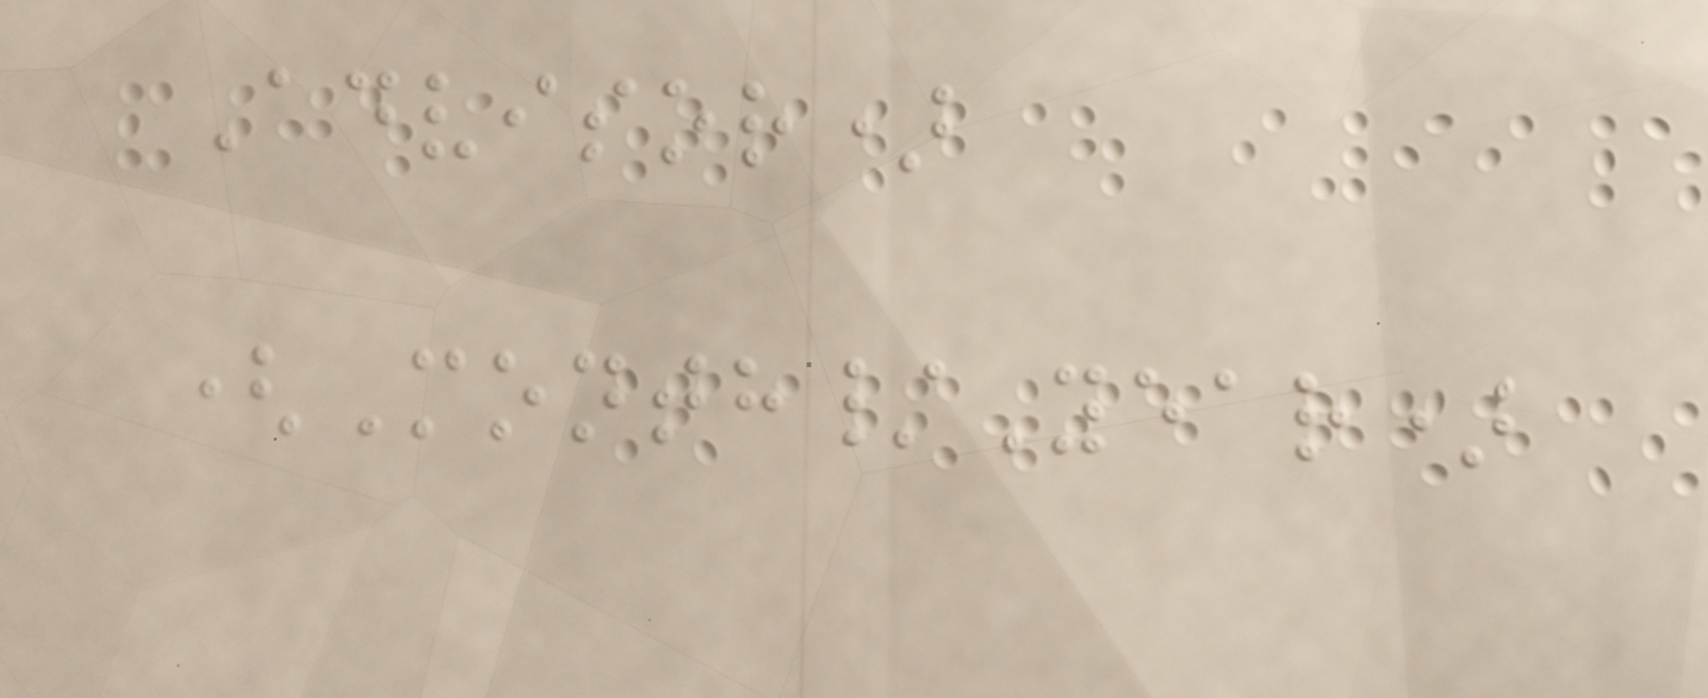Advisor)
(Month/Year)
